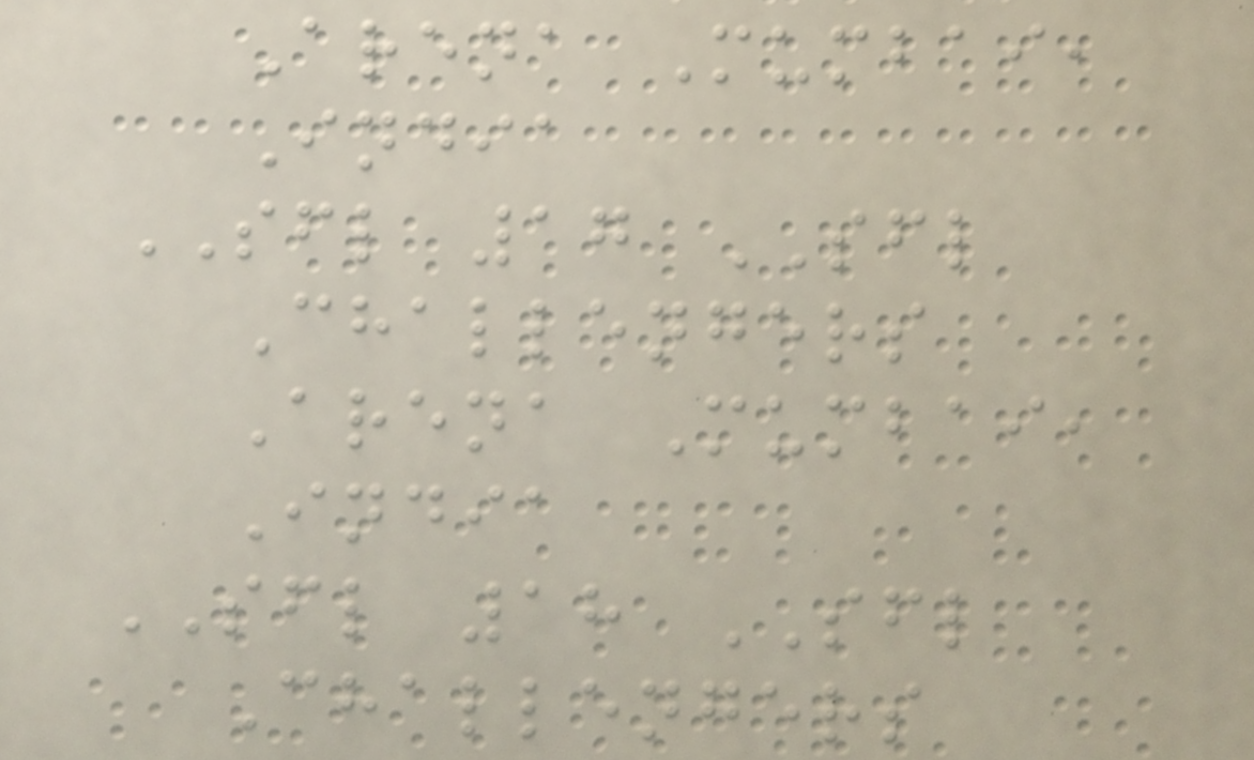Arena Mumbai,
India
SFL 17 SFL
Challengers
Arena Mumbai,
India
SFL 18 SFL
Challengers
